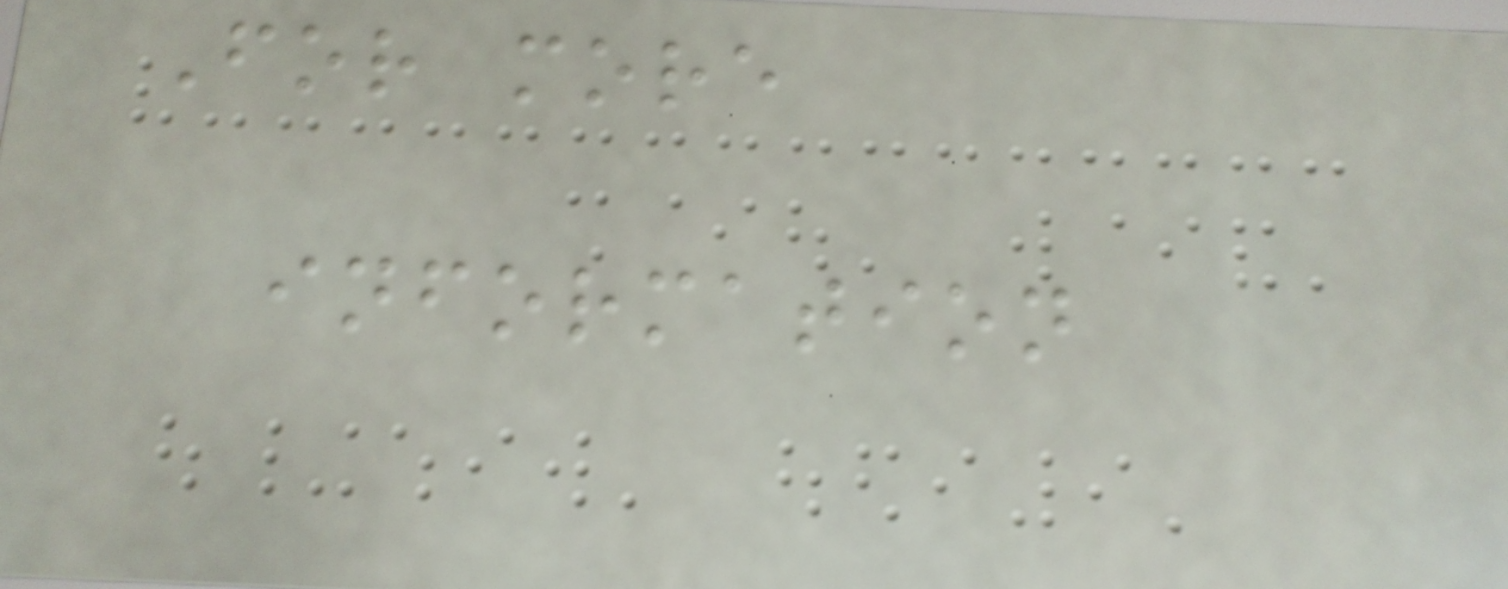For more
information
